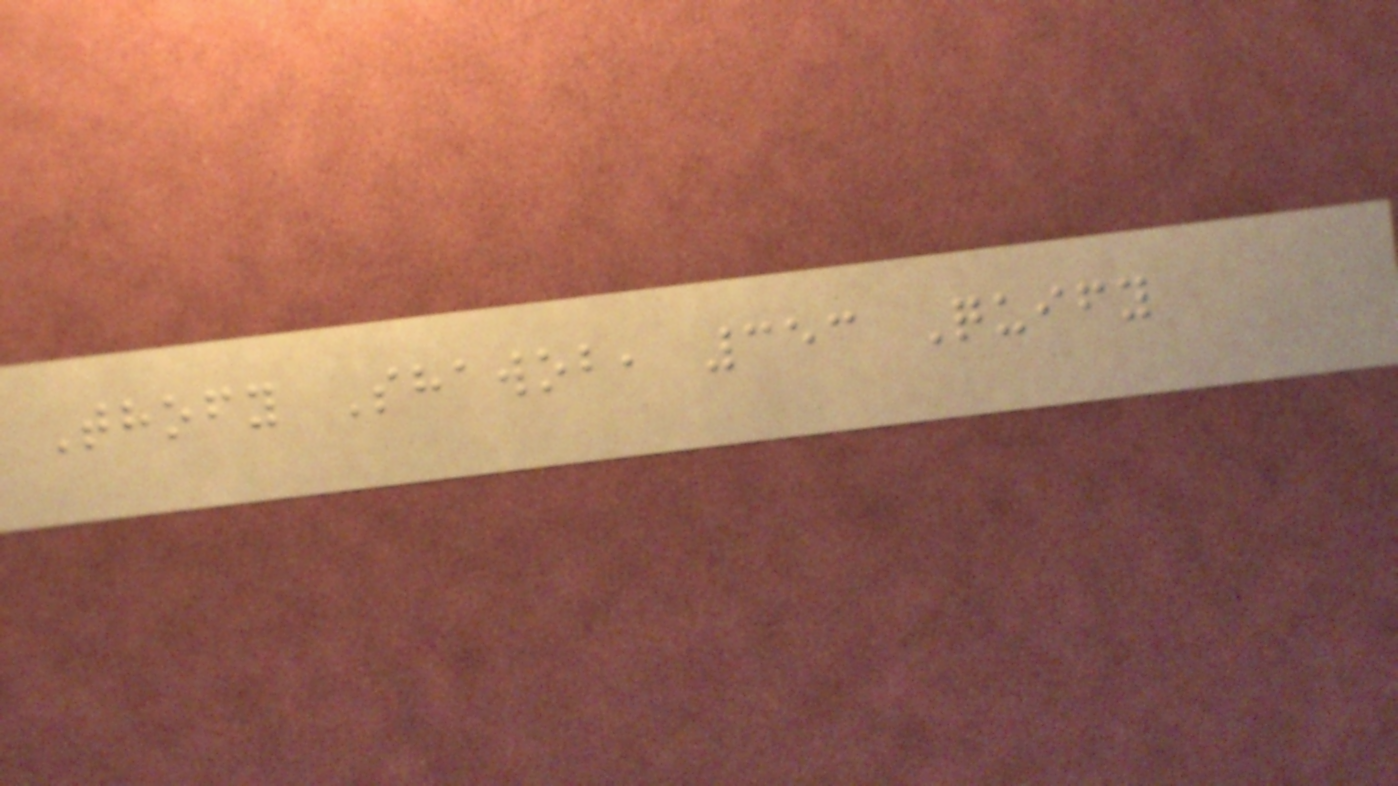Thofy Shawob, 353 Quify
